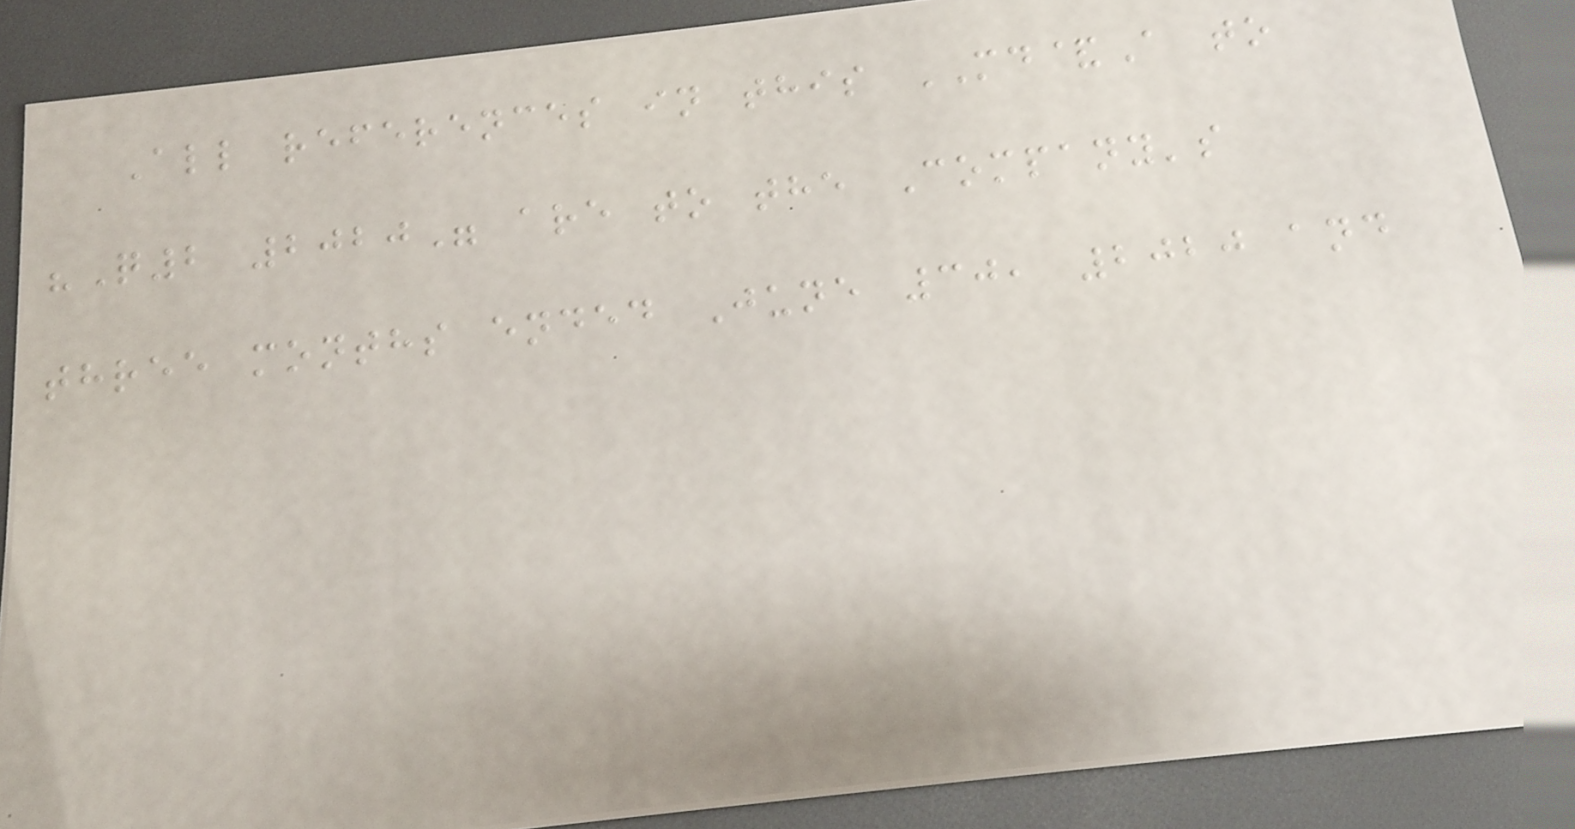All references in this MD&A to
"Q2 2020" are to the Company's
three months ended June 30, 2020 and
